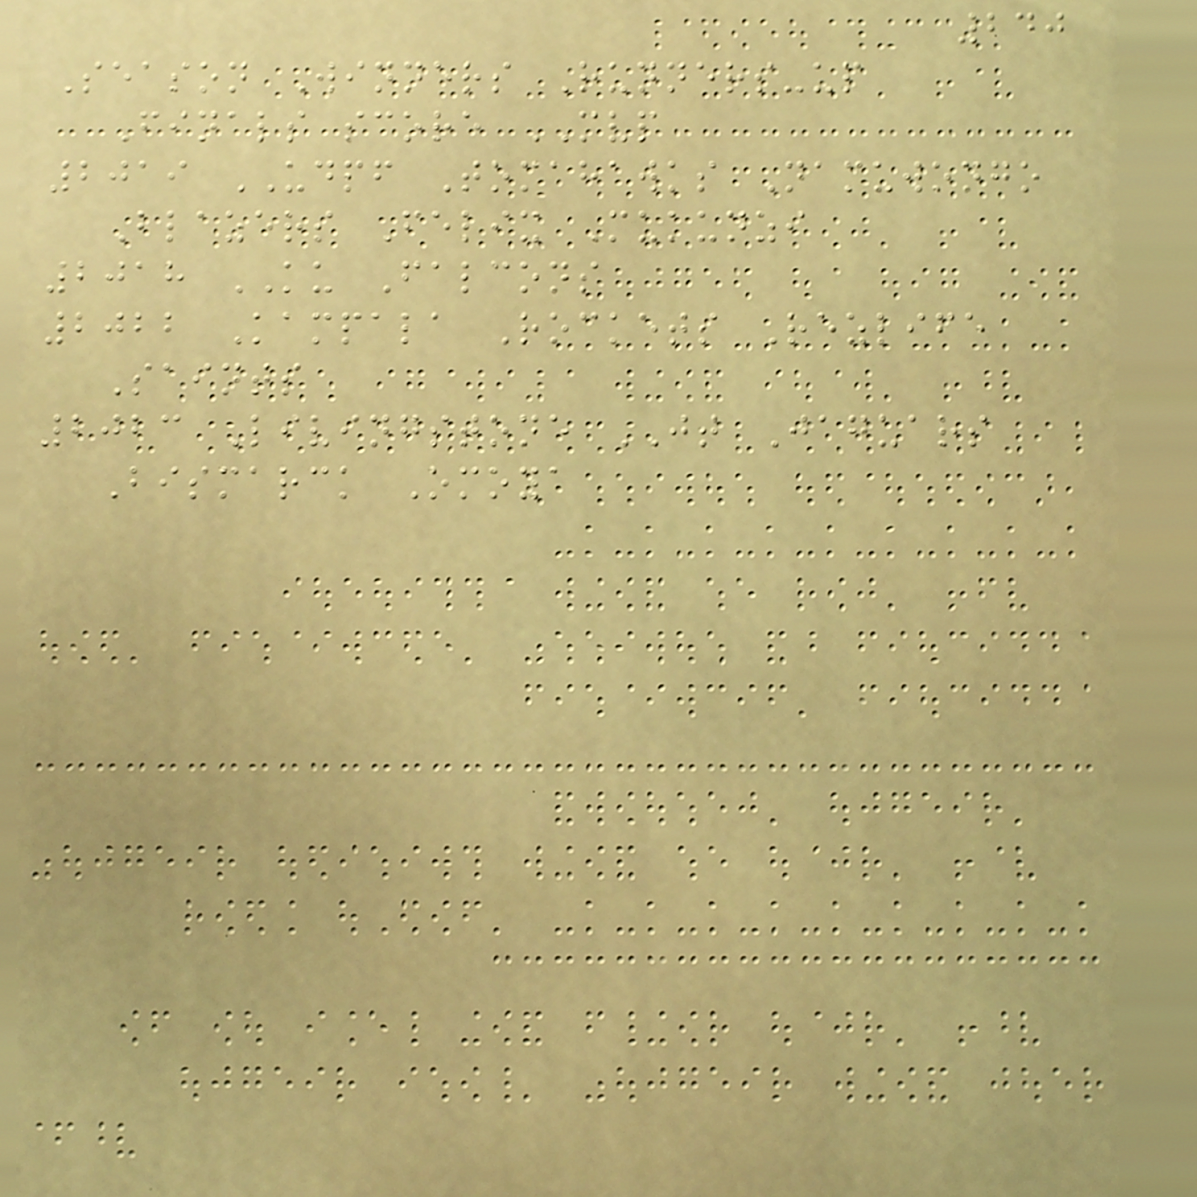240
Season Winners Runners-up
Finals score MVP
2019 UDPF Tomahawks Namuwongo
Blazers Felix Mukunzi
2018 KU Falcons
2022 Kampala Rockets Rezlife
Saints
2023 Livingstone JT Jaguars
Bismarck Omoya
